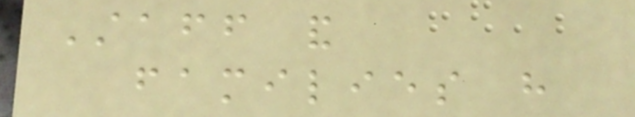Staff and
families have
